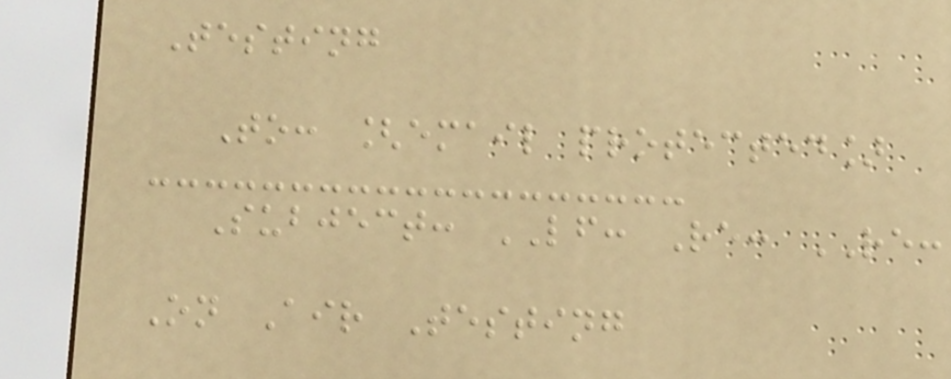Testing
To: [email protected]
Subject: LF: Re: RE:
On Air Testing
